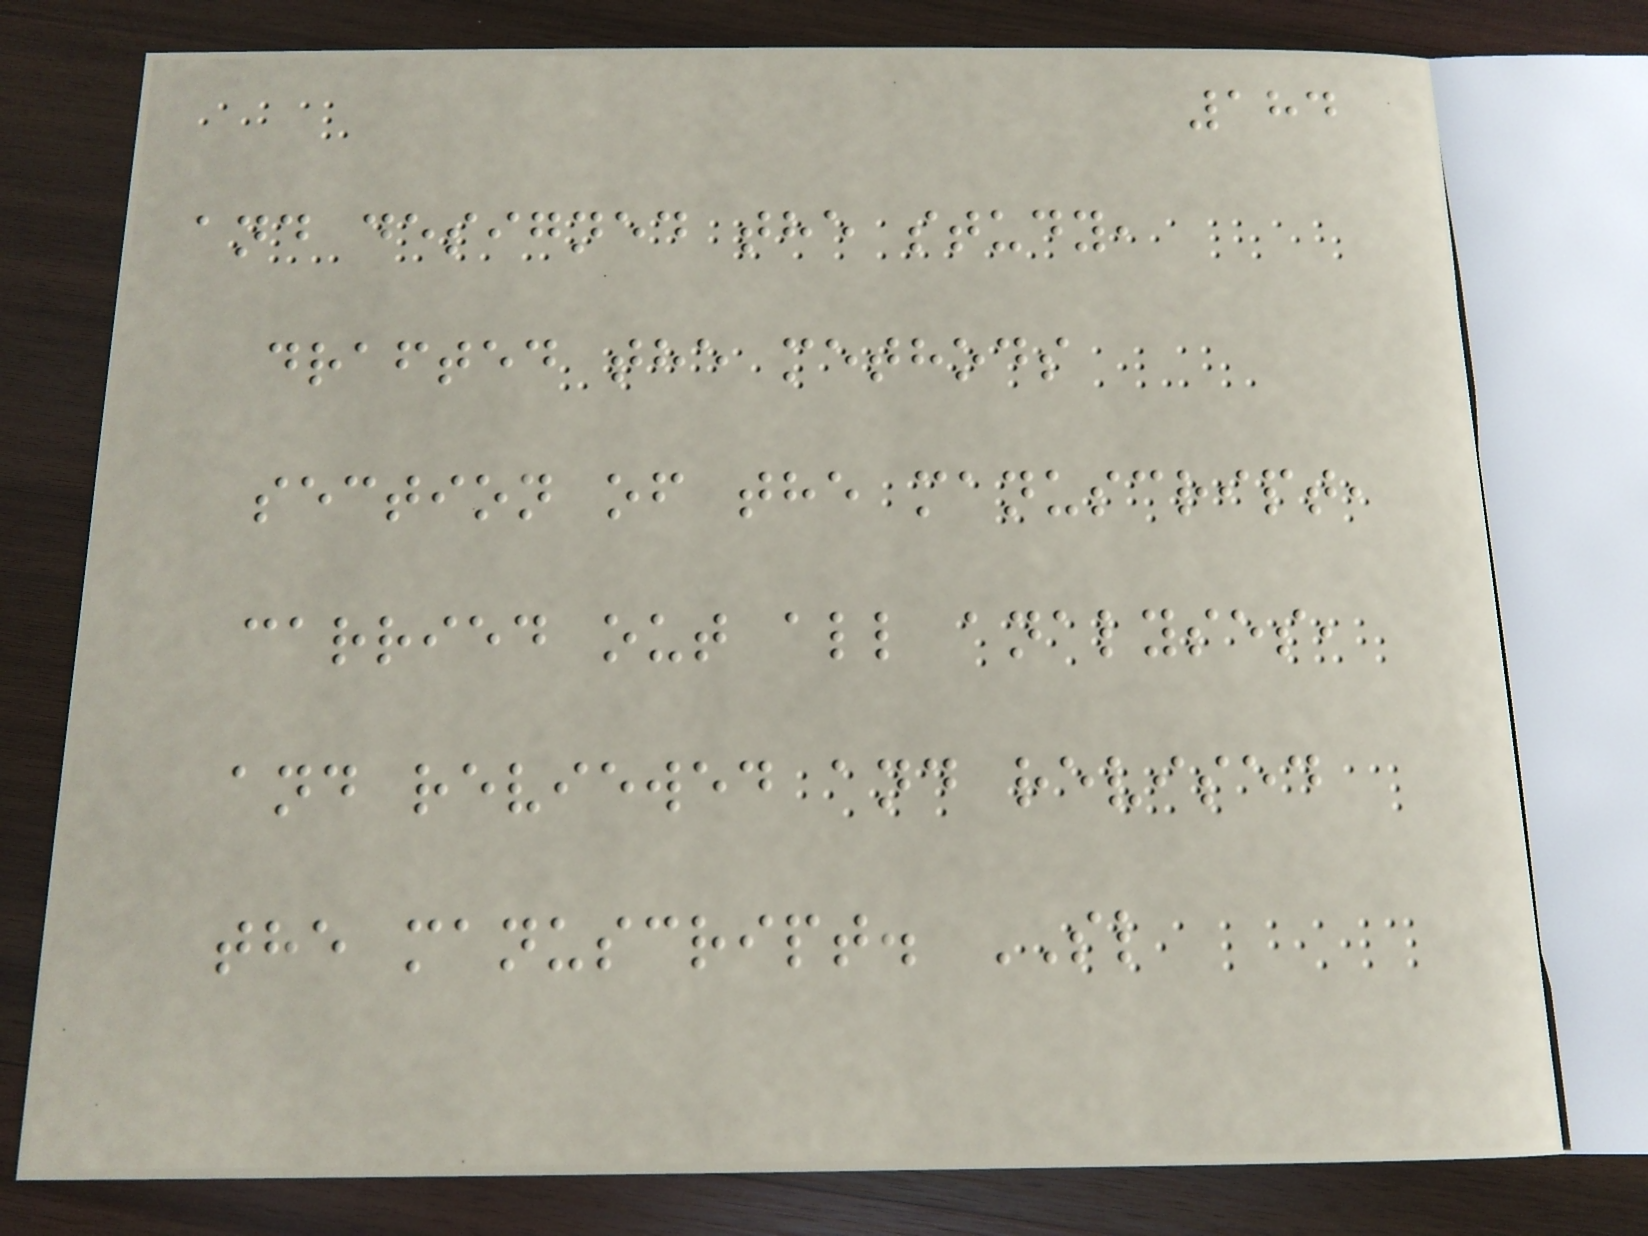184
and designed the study,
drafted the methods
section of the manuscript,
carried out all analyses,
and reviewed and revised
the manuscript. SL
